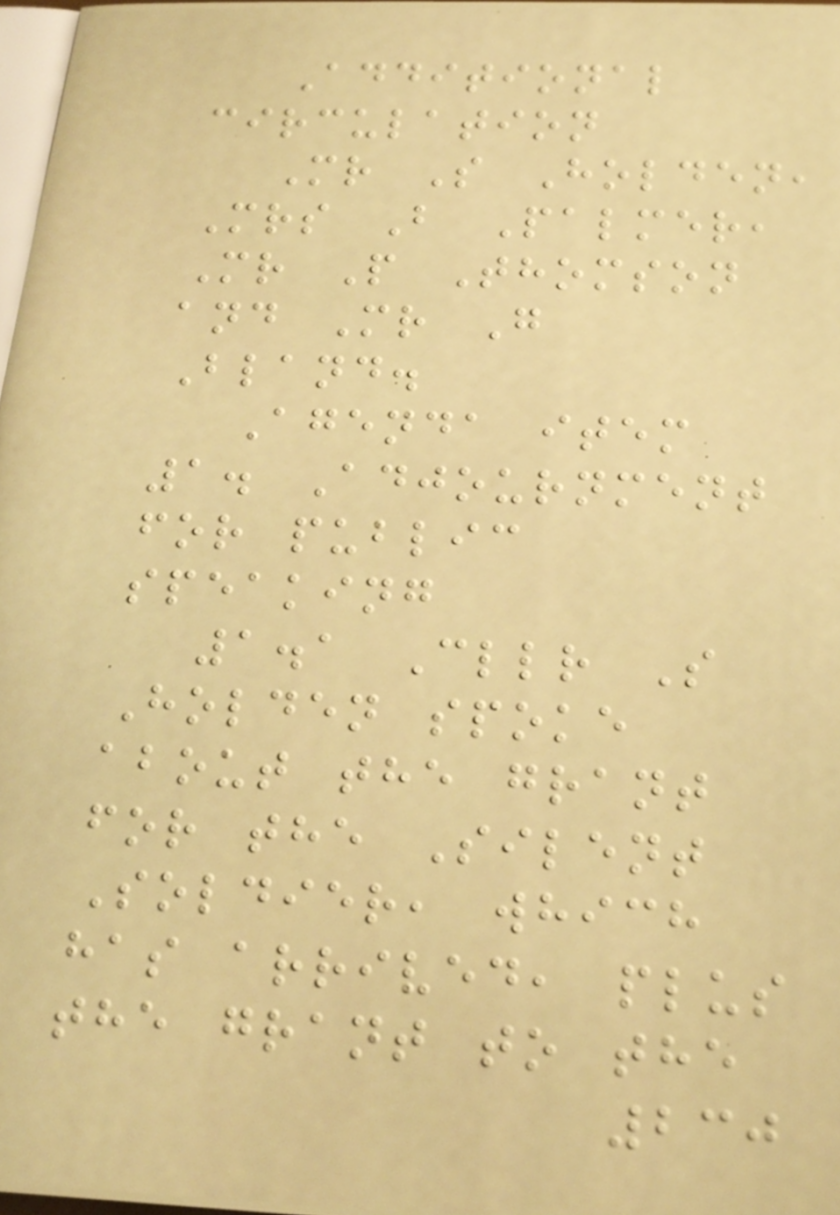Additional
circulation
Mr S Holden,
Mrs B Palmer,
Mr P Thomson
and Mr G
Bland.
Agenda item
1. Adjournment
for public
speaking
1.1 Cllr S
Holden spoke
about the grant
for the Silent
Soldier, which
has arrived, plus
the grant to the
230
